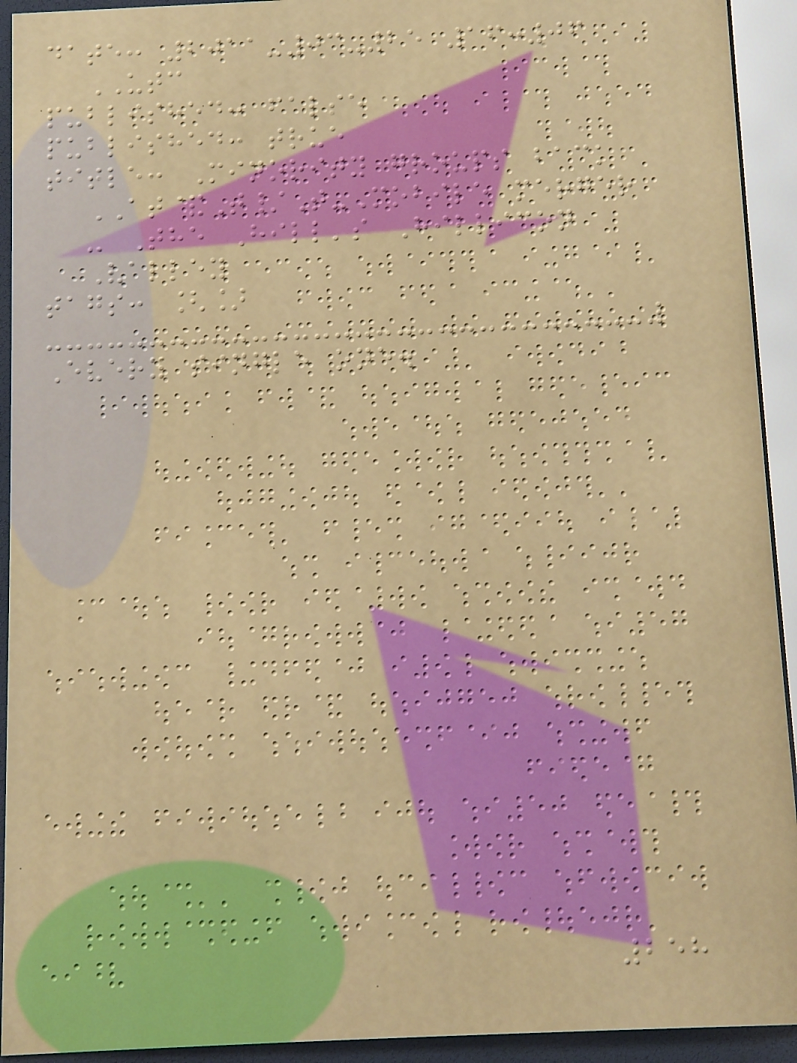date: 2011-03-25 16:06
UTC
published: false
published: true
title: Minority groups back
AT&T/T-Mobile merger
- The Hill's Hillicon
Valley
tags: []
Every single one.
258
